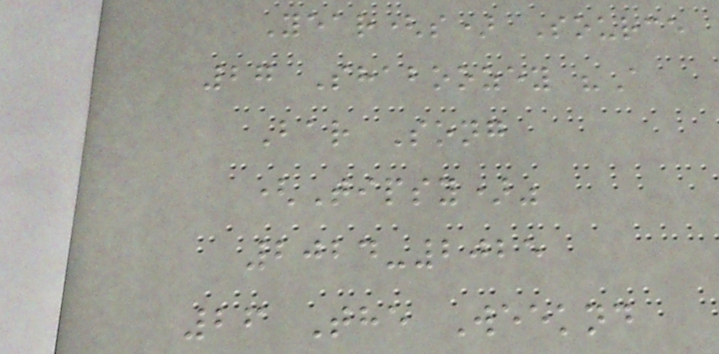Year(s) Source
27 Shaboozey "A
Bar Song
(Tipsy)"
2024-2025
26 The Weeknd
